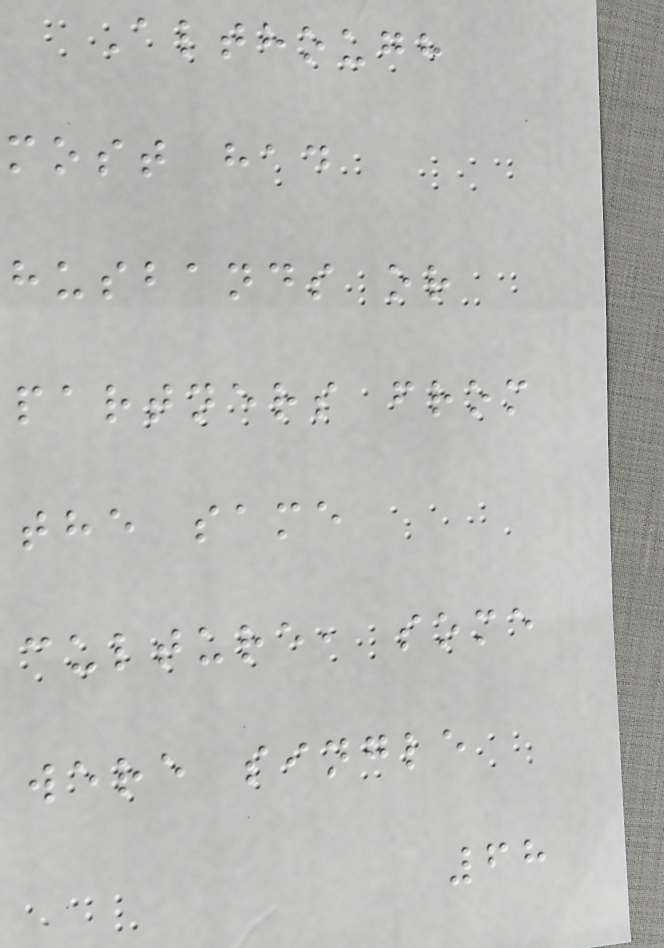Although
most had
husbands or
partners from
the same
culture, some
were single
68
